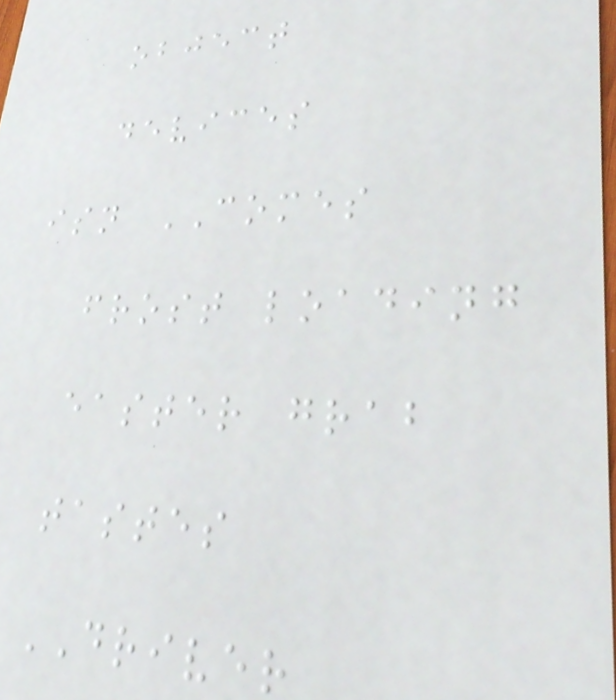object
devices
isn COMES
frost loading
easter grab
tastes
DRIVER
